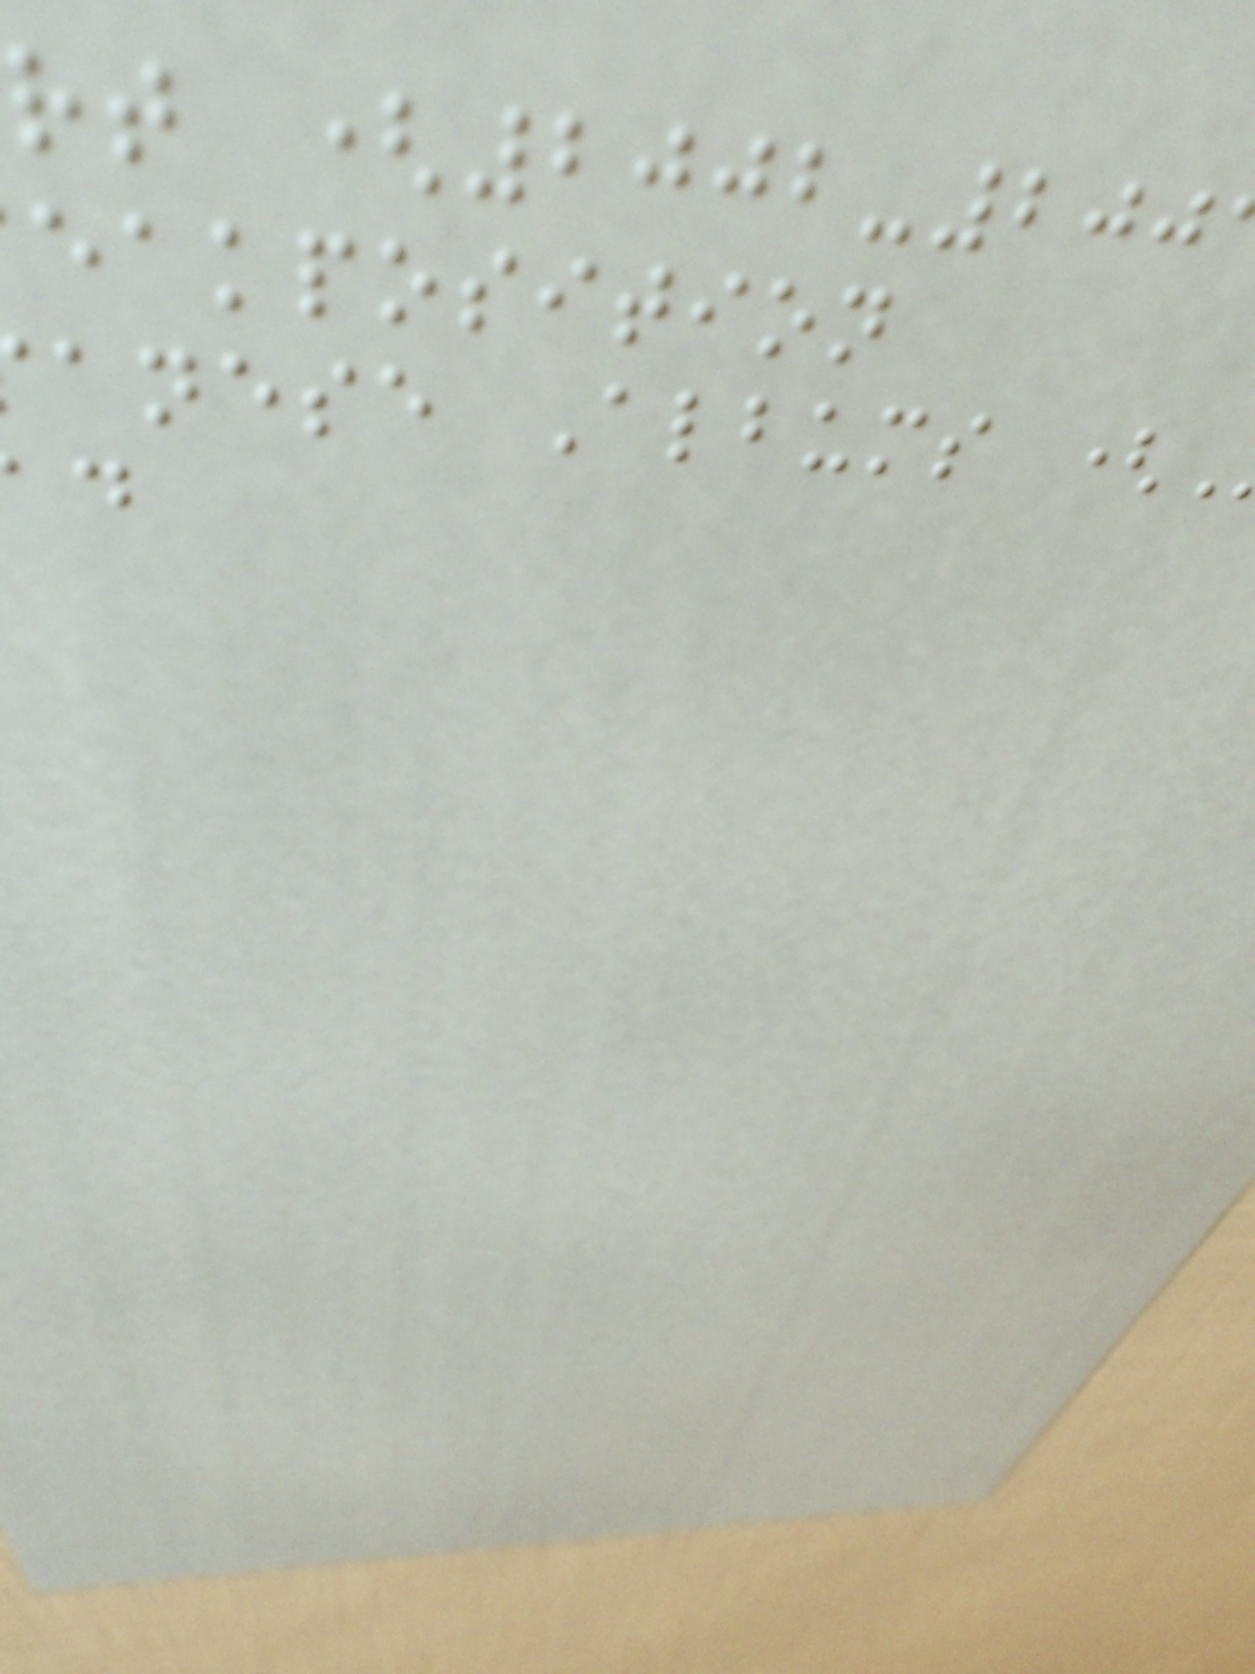rt (2002-200
eakposition
anese Albums (
